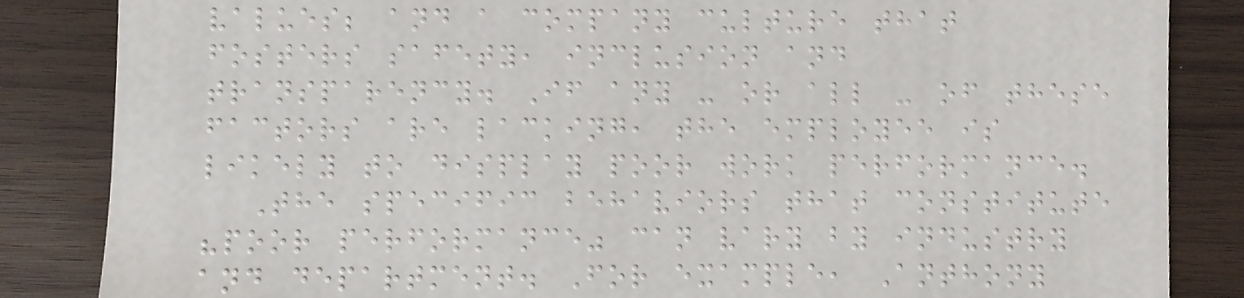values; and a company culture that
fosters safety, inclusion and
transparency. If any - or all - of these
factors are lacking, the employee is
likely to display poor work performance.
The specific behaviors that constitute
"poor performance" can vary by industry
and department. For example, Anthony
